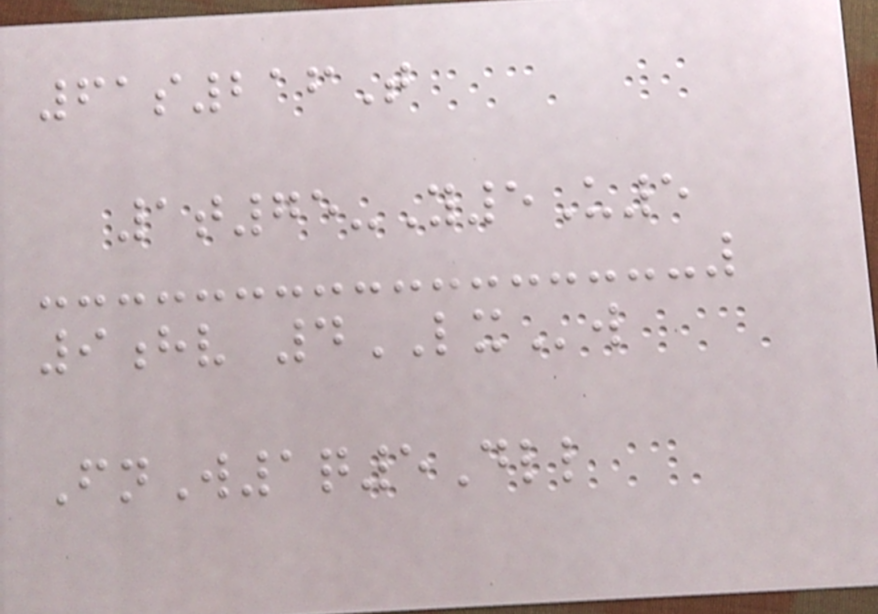61s216T
1t75-Y5U5
9hv 4LXw
FnW1q5Dll
